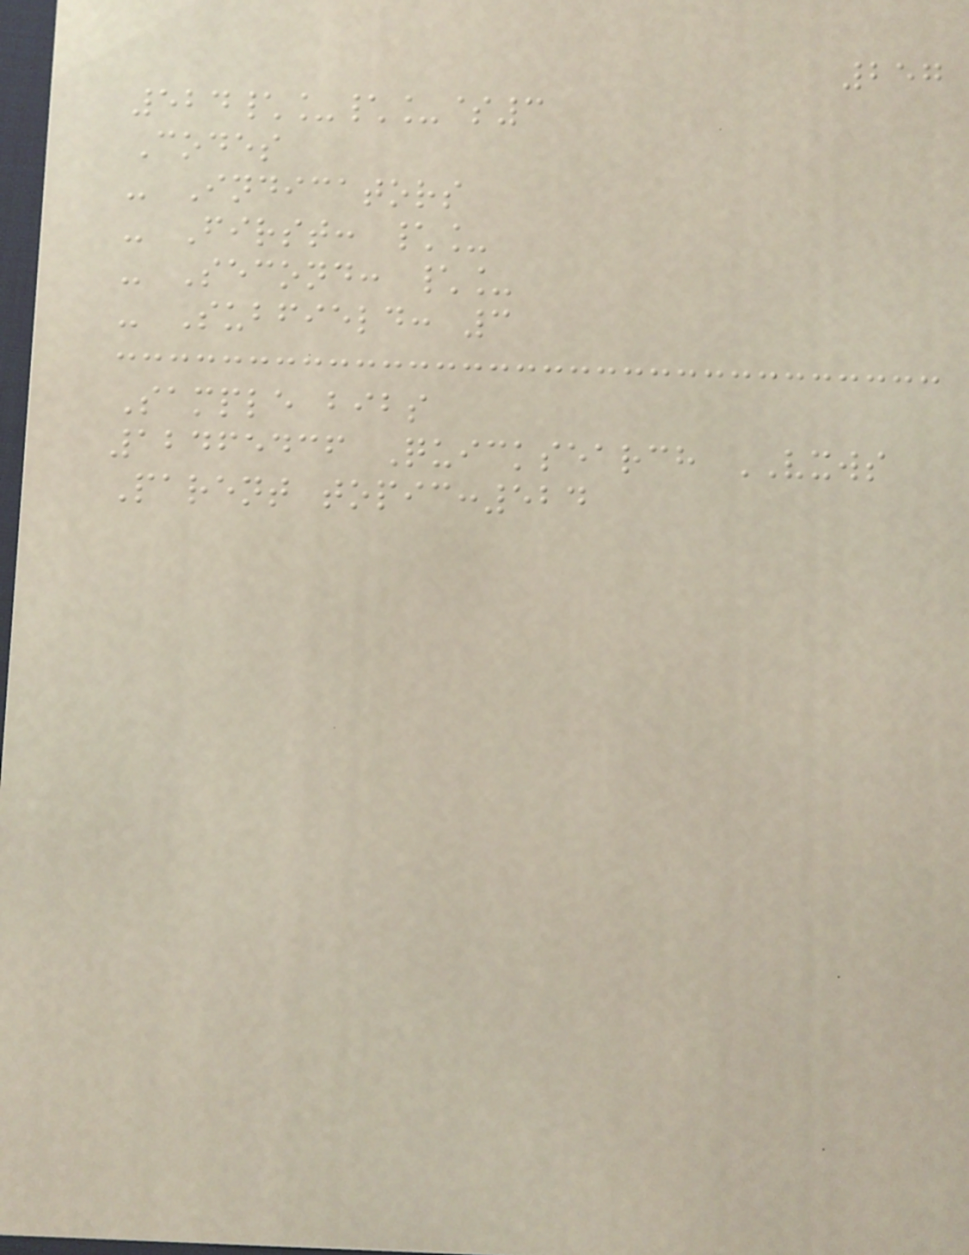257
524\_\_$3
Codes
- Indicators
- First: \_
- Second: \_
- Subfield: 3
Sample bibs
12465436 Quicksearch VXWS
Parent topic:524
